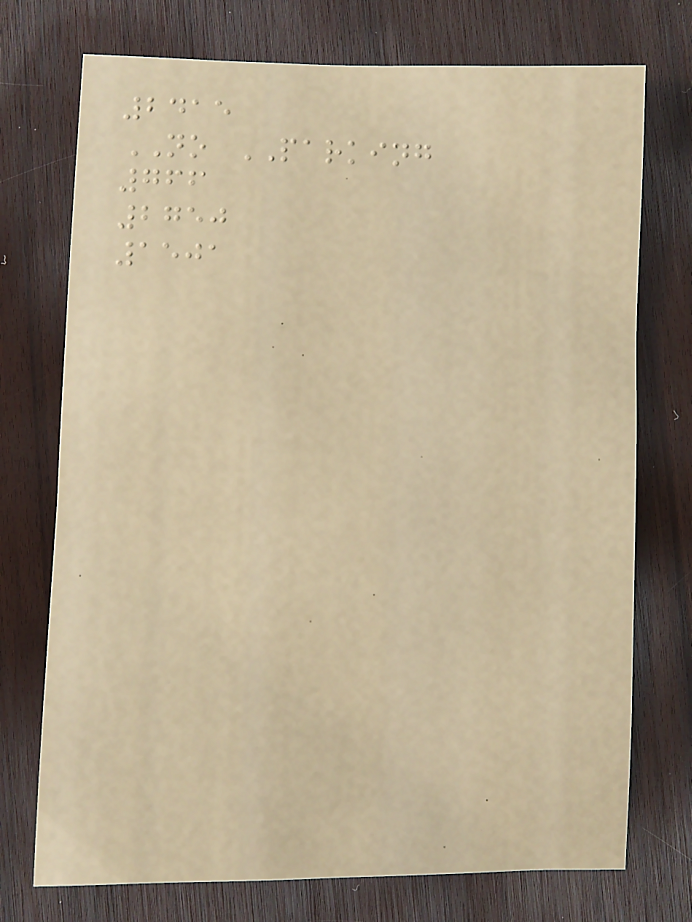2415
NO PARKING
766
2750
1501
